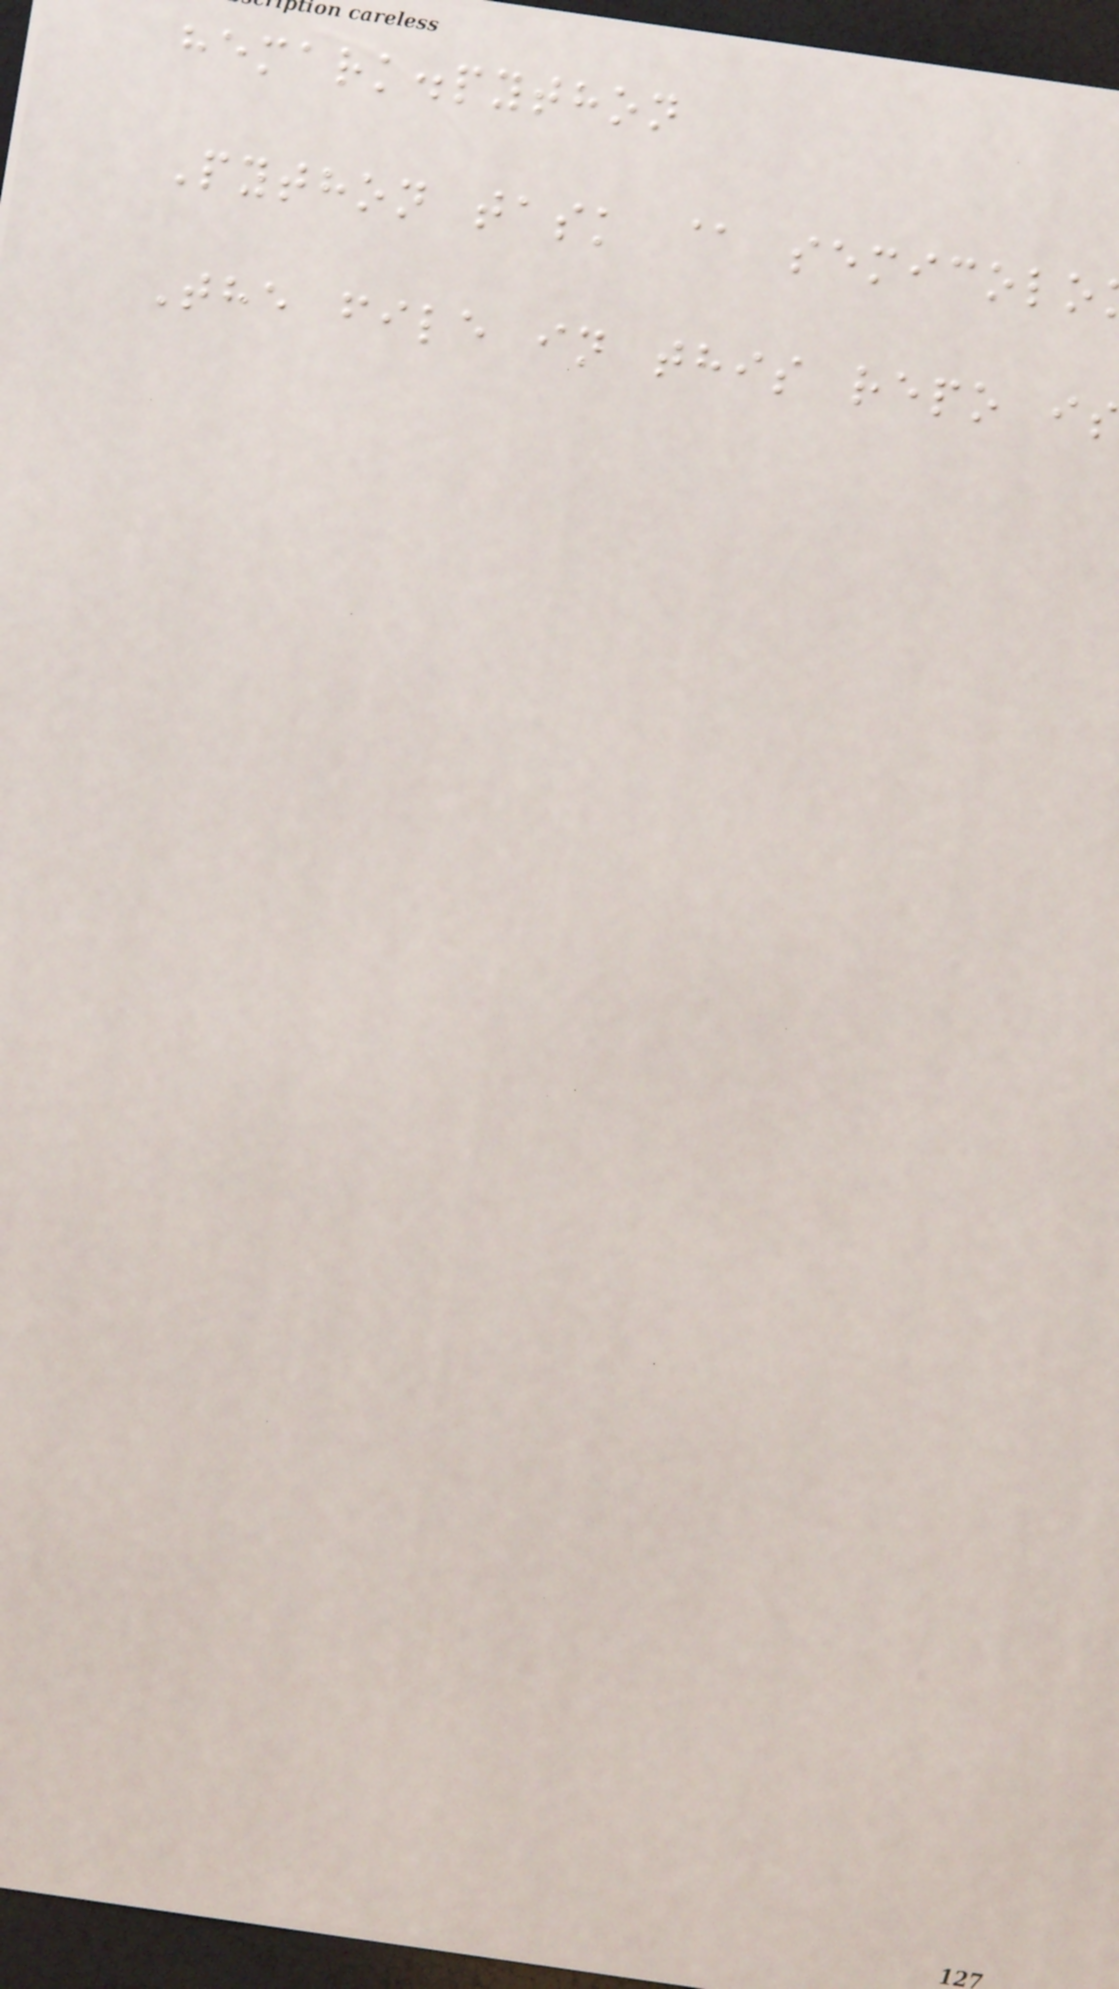hemark.python
Python task @ semicolo
The file in this repo i
